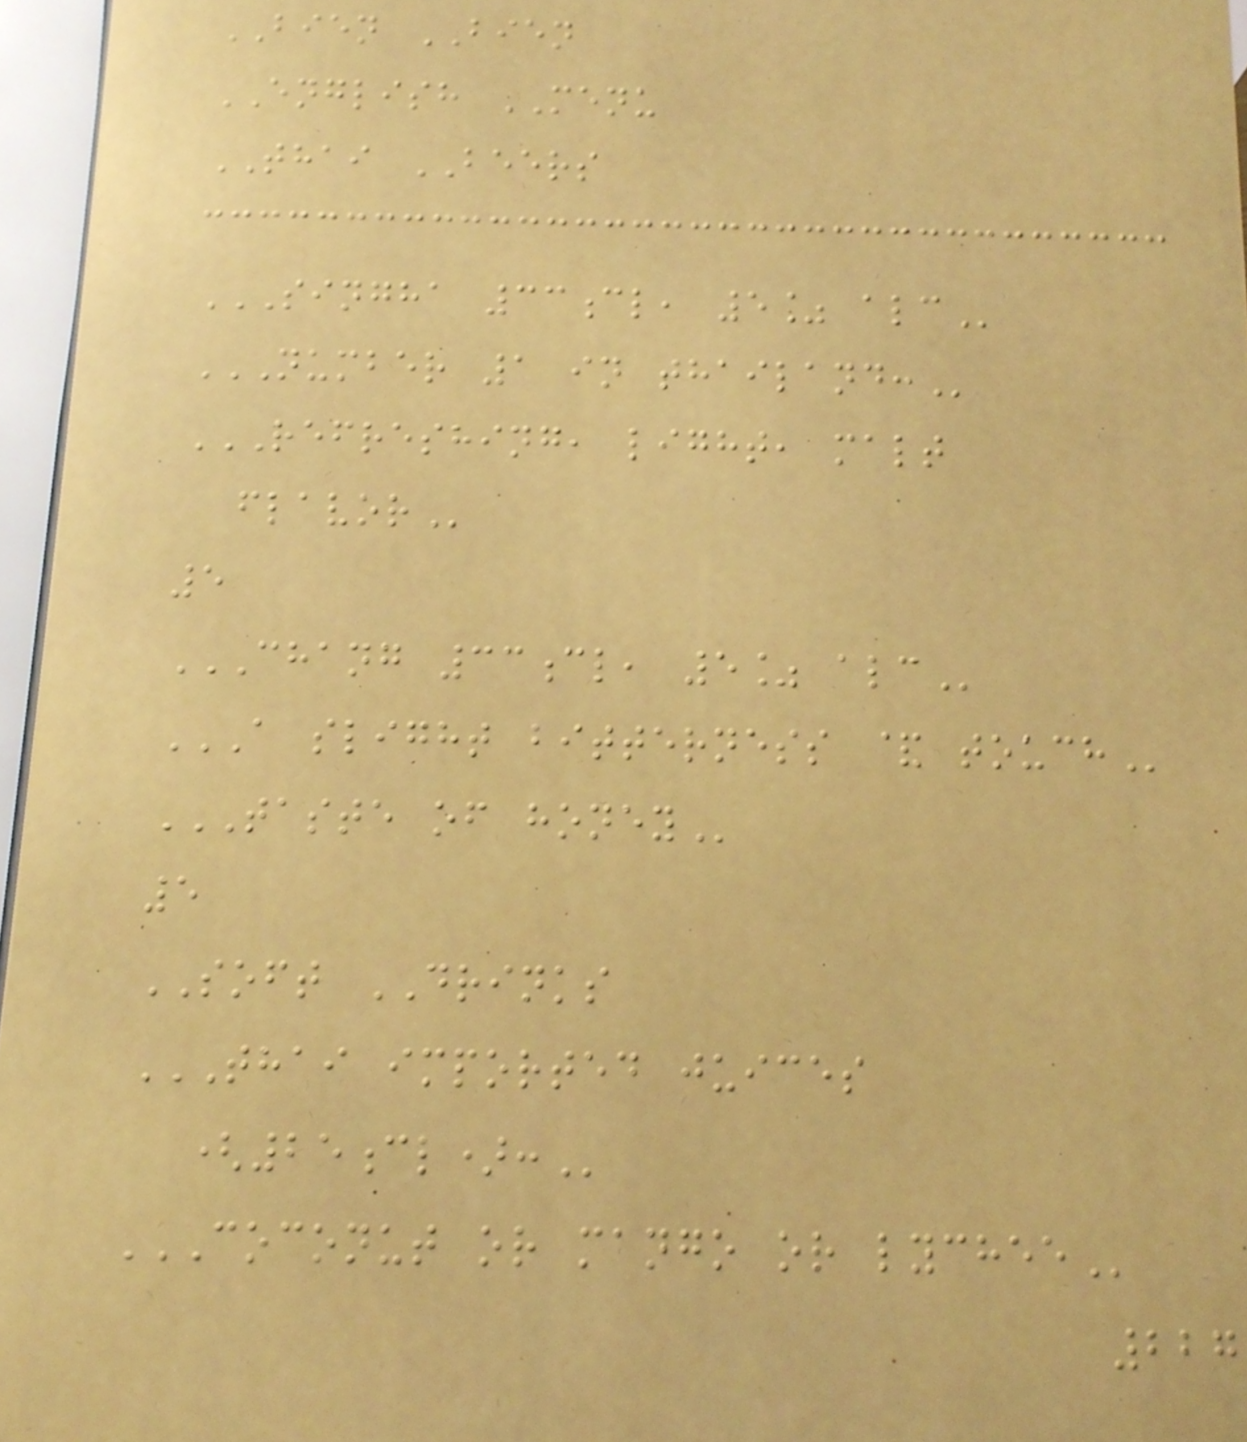BIEN BIEN
ENGLISH MENU
THAI BEERS
SINGHA 33CL, 5% ALC
NUMBER 1 IN THAILAND:
REFRESHING, LIGHT, MALT
FLAVOR
5
CHANG 33CL, 5% ALC
A SLIGHT BITTERNESS & TOUCH
TASTE OF HONEY
5
SOFT DRINKS
THAI IMPORTED JUICES
(25CL):
COCONUT OR MANGO OR LYCHEE
227
